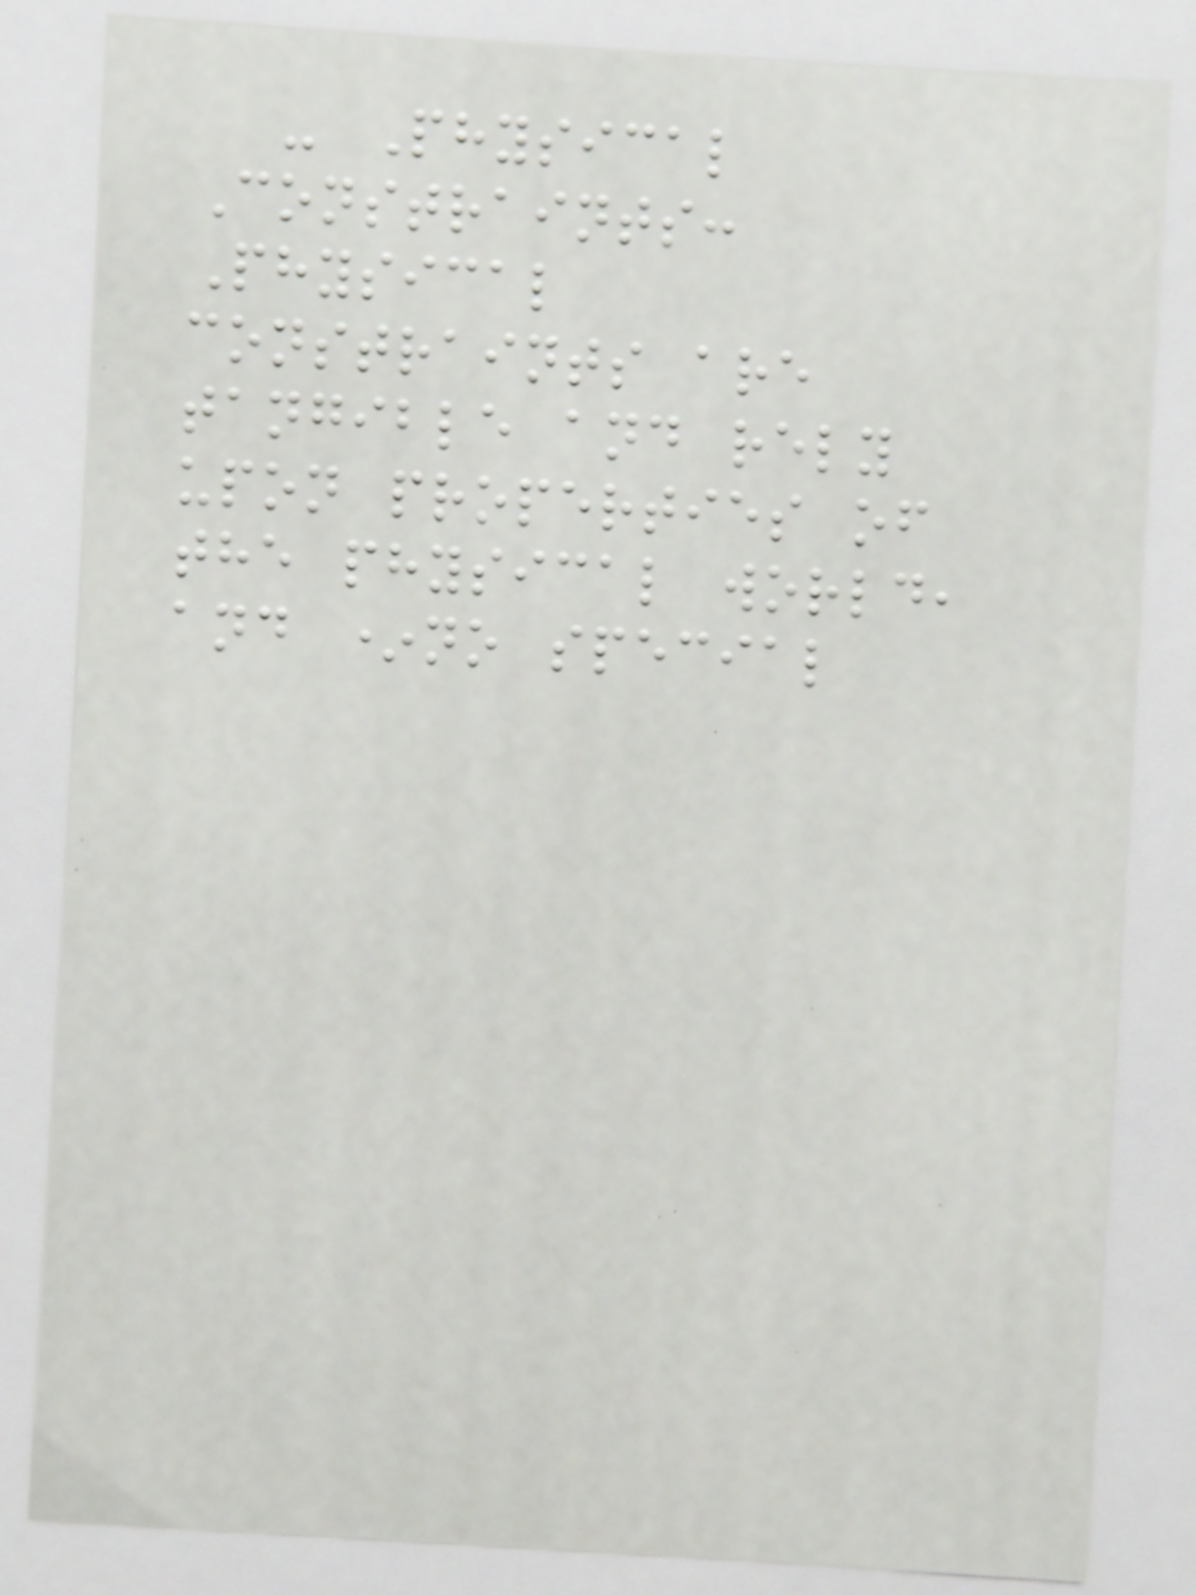- Physical
Constraints:
Physical
constraints are
tangible and rely
upon properties of
the physical world,
and *no special
